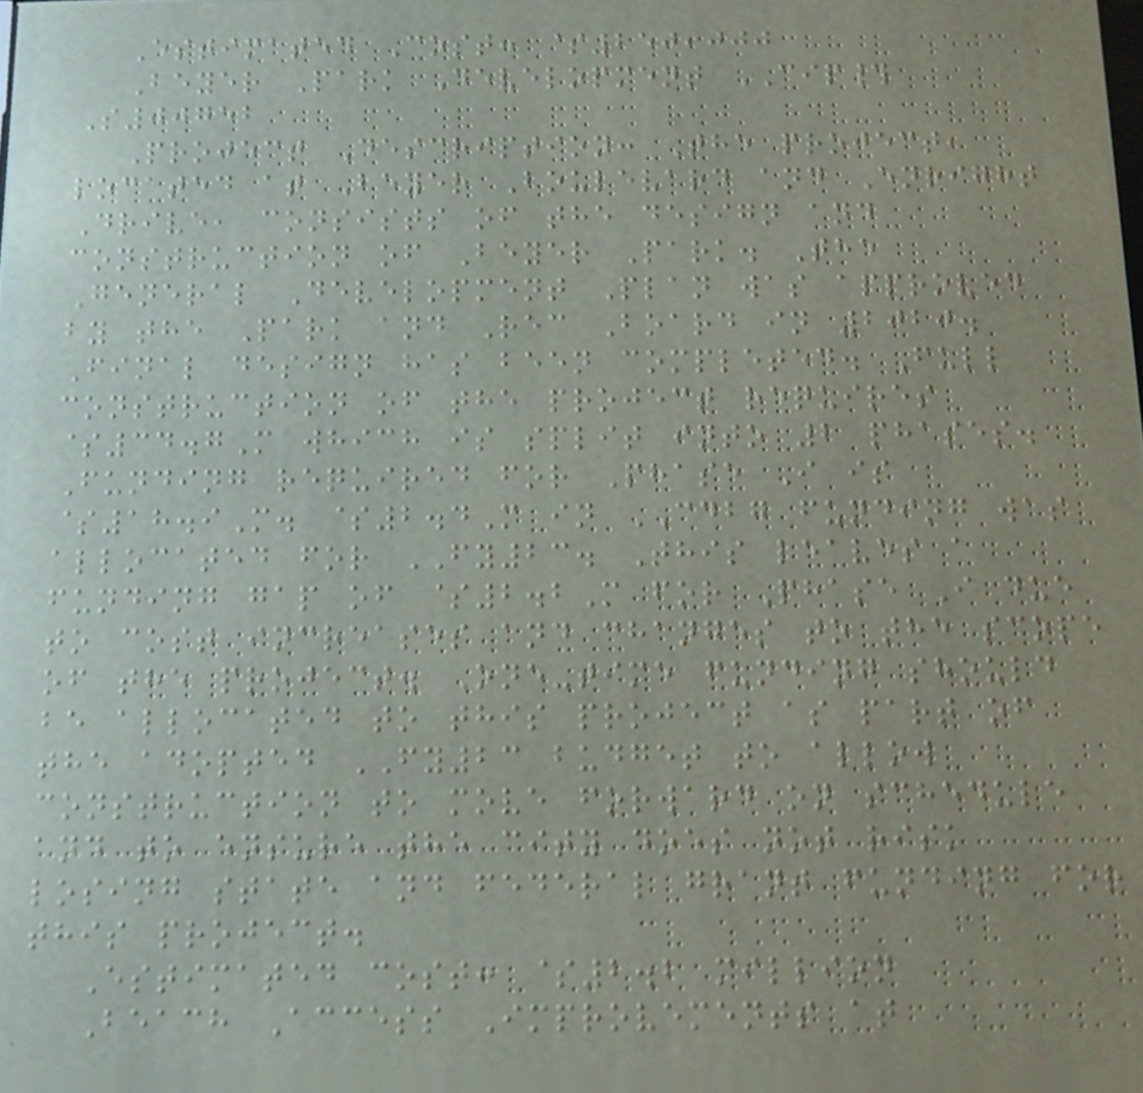Estimated Cost: $250,000
Beyer Park Development CIP#
S00752
Project Description: The project,
located at Beyer Boulevard and Enright
Drive, consists of the design and
construction of Beyer Park. The
General Development Plan was approved
by the Park and Rec Board in 2020.
Final design has been completed. Full
construction of the project requires
$34.7M which is split into 2 phases.
Funding required for Phase I is
$18.9M. $2.4M in CDBG funding was
allocated for FY23. This leaves a
funding gap of $2.2M for Phase I due
to cost increases and changes to the scope
of the project. One-time funding should
be allocated to this project as part of
the adopted FY23 budget to allow
construction to move forward on schedule
and to ensure the city does not risk
losing state and federal grant funding for
this project.
Estimated cost: $2.2 million
Beach Access Improvements at
